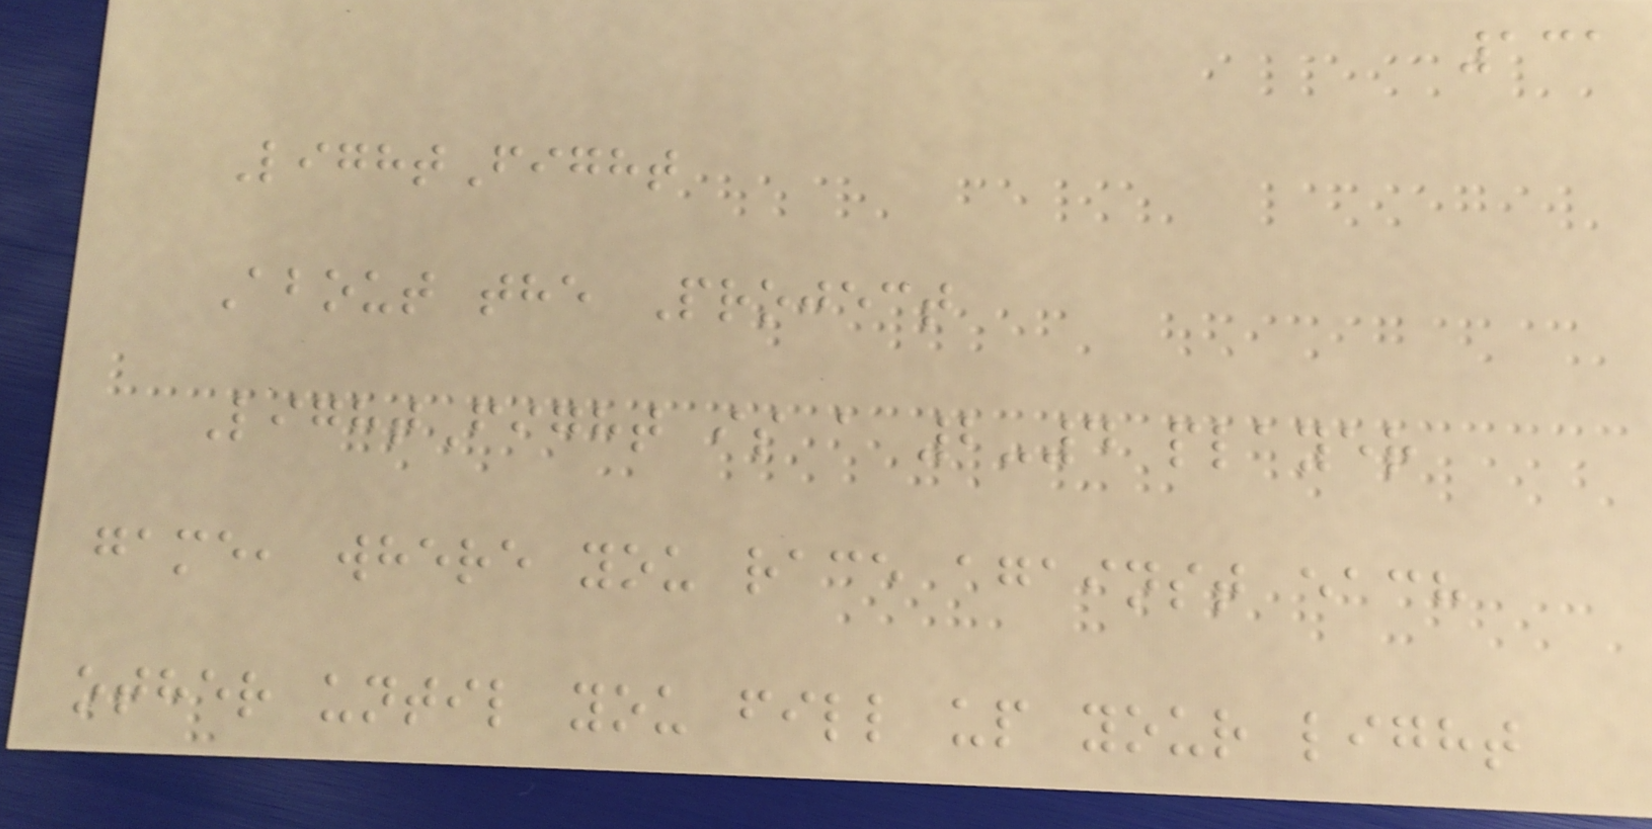131
LightFight
About the Project
LightFight is a 2-4 player
game, where you race against each
other until you fill up your light
